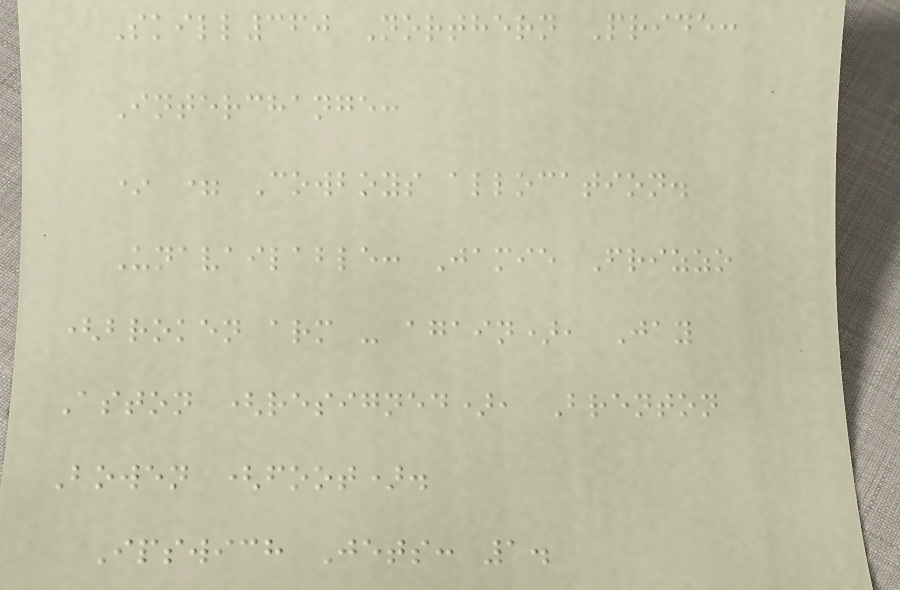Skill360 Northern Pride:
Interchange:
* = Cowboys allocation.
Unavailable: Jamie Frizzo
(broken arm - again), Jay
Aston (resigned), Brenton
Bowen (foot).
Ipswich Jets: 1.
